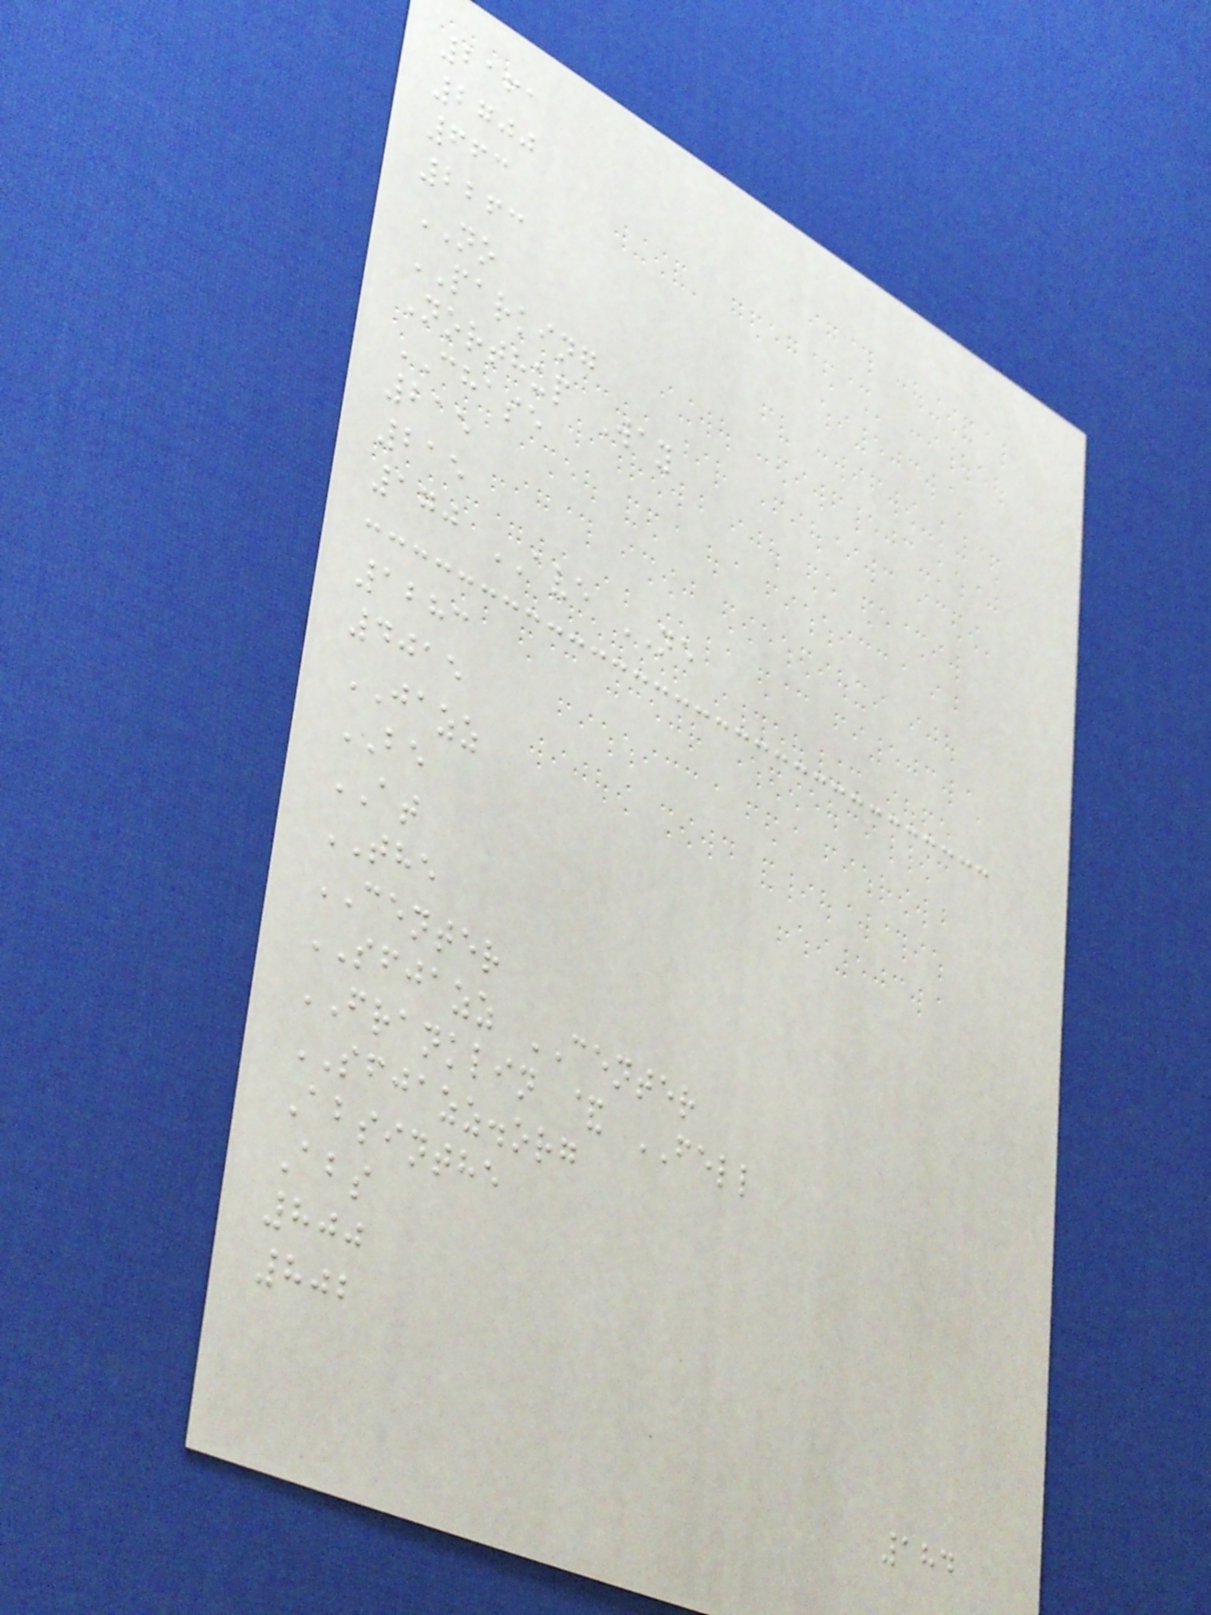2161
2700
663
2263
NO
PARKING
Northup Way
CHASE
215
215
170 AVE NE
1283
4015
JAZZ
BE
AT
THE
CENTER
SFJAZZ CENTER
FRANKLIN & FELL
SFJAZZ.org
Absinthe
Abs
800
802
184
